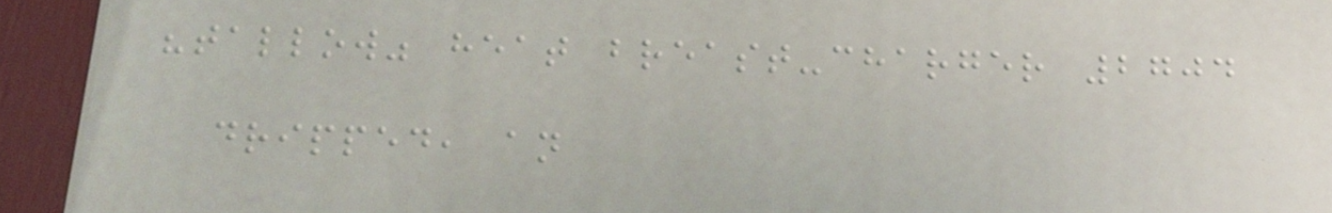"tallow" heat breast-charger 2704
dripped, an
